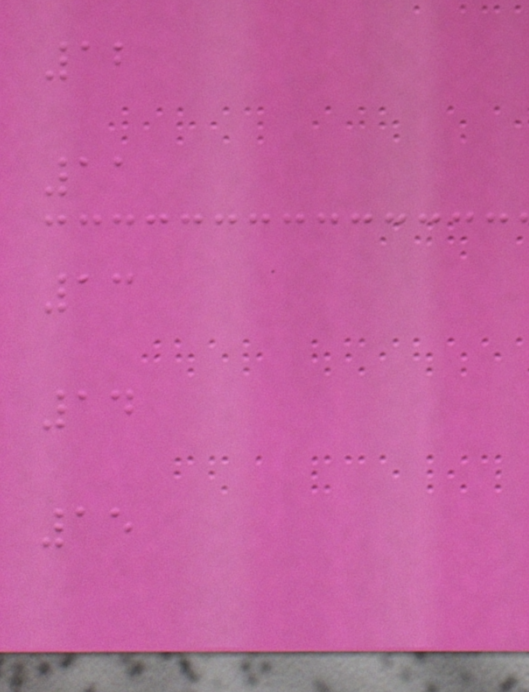12
11
13
14
15
